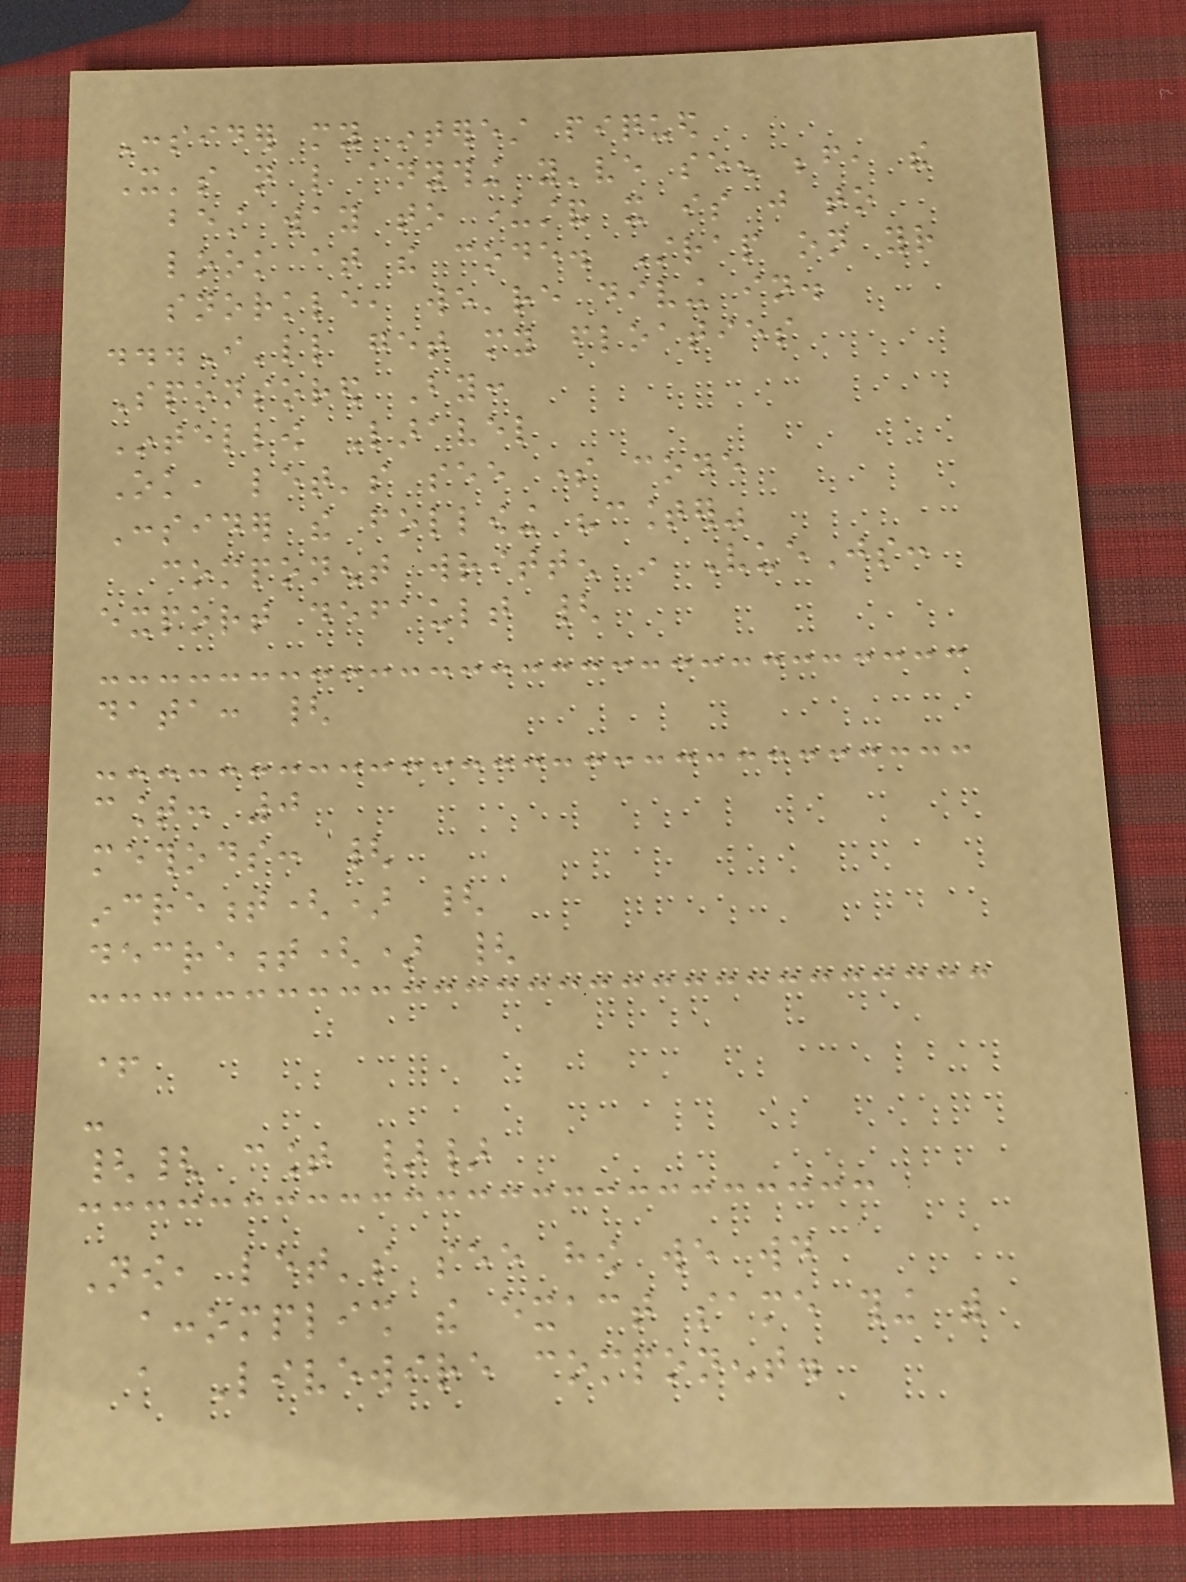Consider my interest piqued
It's not like anything you've seen before, the
best way to understand it is just to
look at the code. Strap on your
snorkle, we're diving in.
...I'll get my floaties
Sponsored By:
Intellow Laravel
Ok, let's see some code
Consider the following "counter"
component written in VueJs:
export default {
data: {
count: 0
methods: {
increment() {
decrement() {
+
-
{{ count }}
Now, let's see how we would
accomplish the exact same thing with
a Livewire component.
